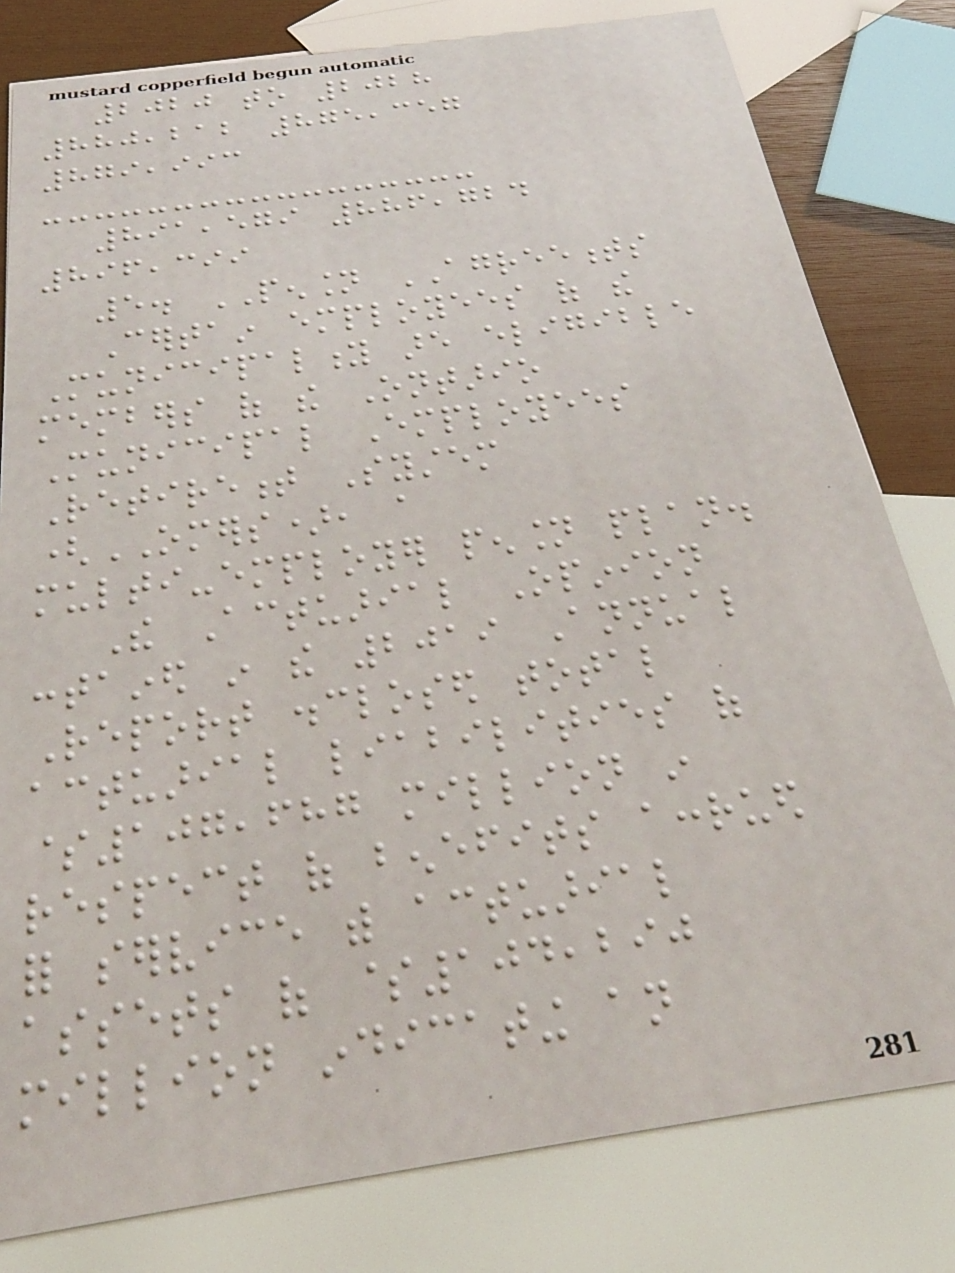2020 to 2028
880,212 875,357
879,993
891,579 886,724
896,399
5. PENSION AGREEMENTS
Certain employees of the
Municipality are eligible
members of the Ontario
Municipal Employees
Retirement System
(OMERS), a
multi-employer pension plan.
The Actuarial Opinion
contained in the 2019 Annual
Report disclosed total
actuarial liabilities of
$107,687 million in
respect of benefits accrued
for service with actuarial
assets of $104,290
million indicating an
